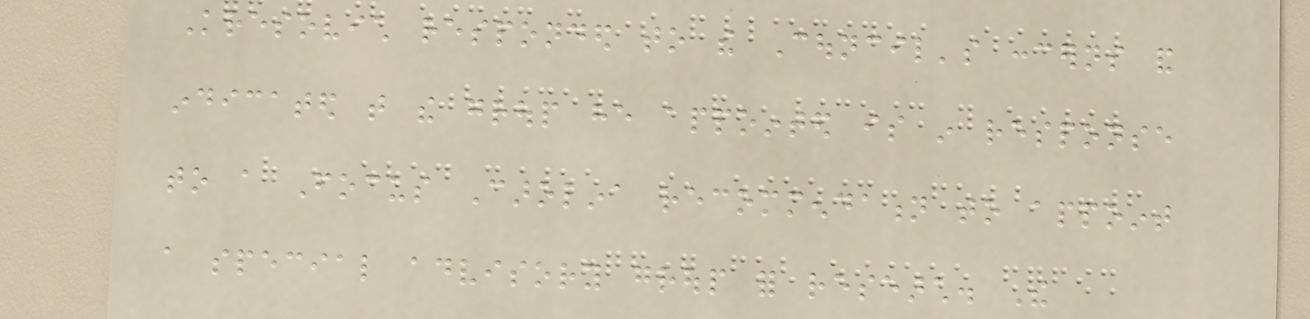Kresovich responded to the Council's concerns and
indicated that the group he appointed is in response
to a Focus Carolina recommendation to appoint
a special advisory group for research. The
